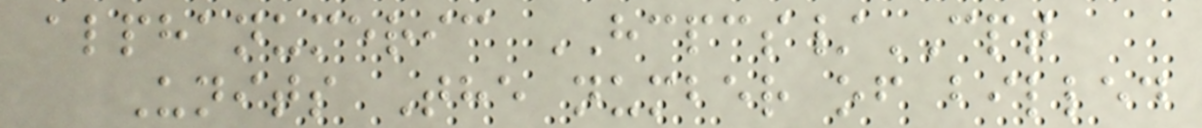alphanumeric HCPCS/CPT
Units The number of billed
